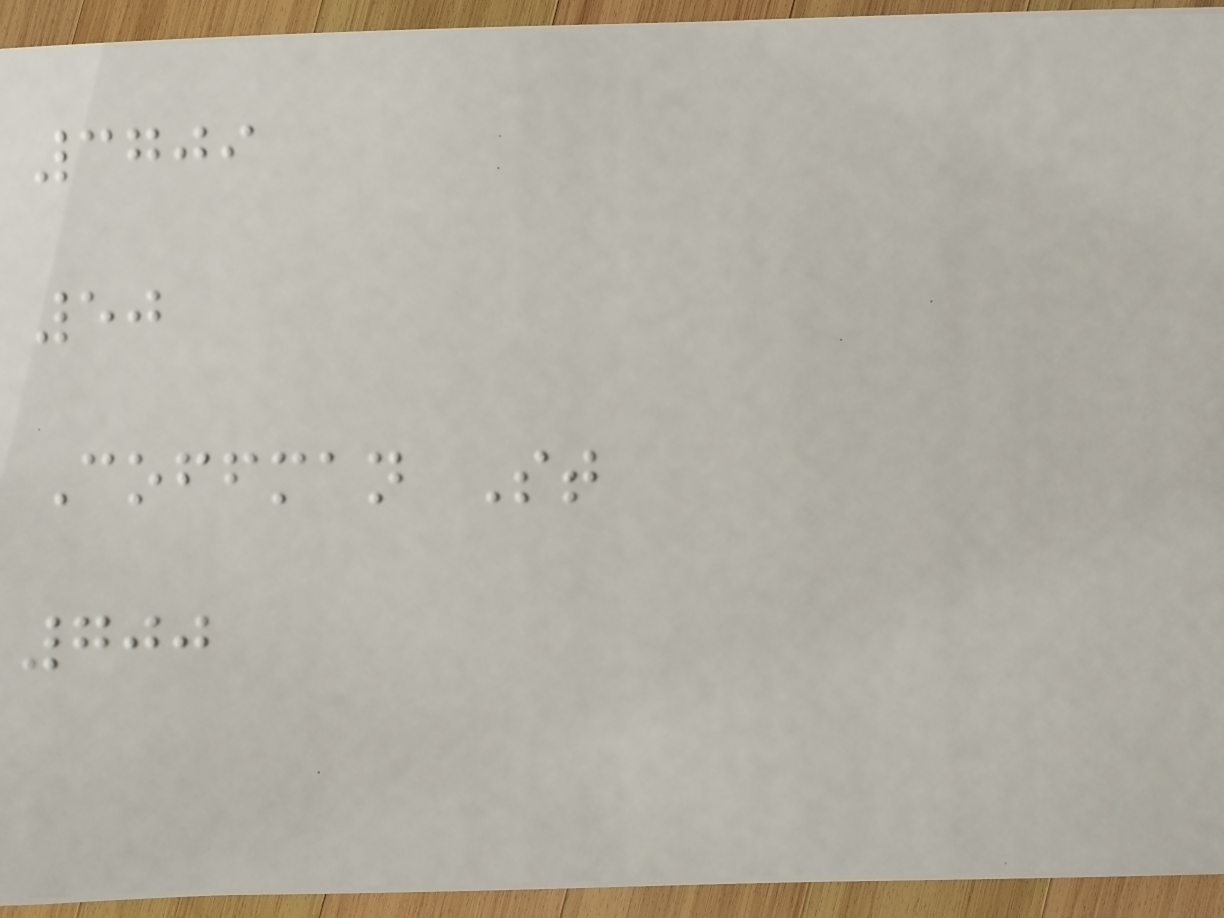3709
50
Coffman St
700
